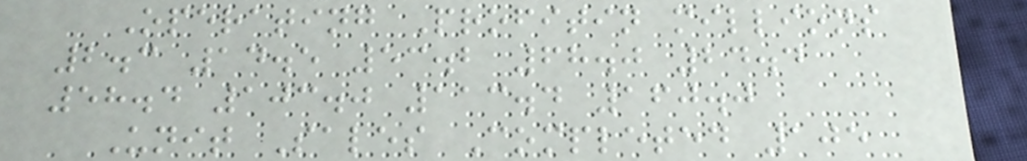Operating Profitin millions
2.3 14.5 53.2 68.0 24.4
58.4 103.0 113.4 160.0
Unit Sales Completed 105
